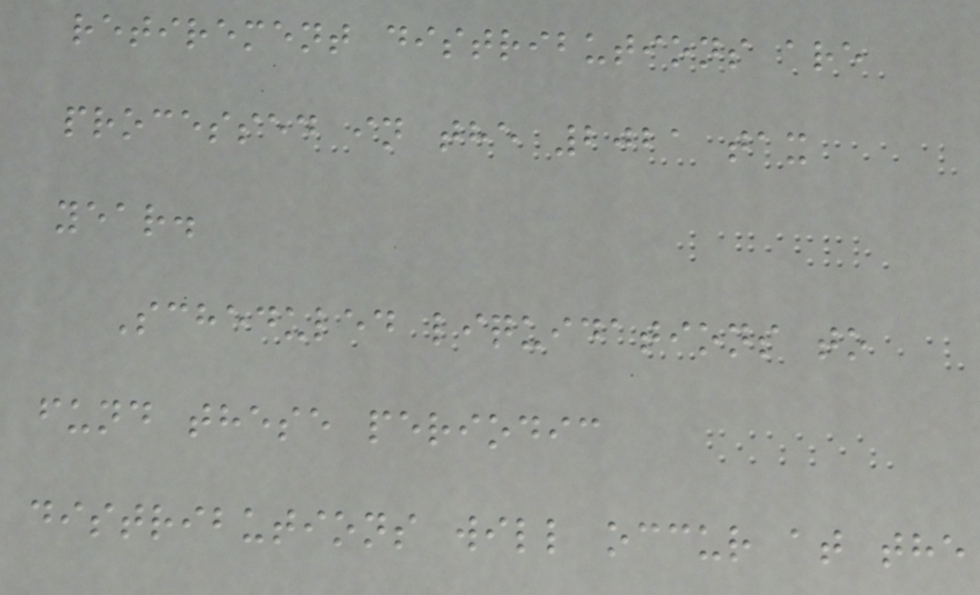retirement distributions are
processed in the 2021 tax
year.
Scheduled liquidations to
fund these periodic
distributions will occur at the
